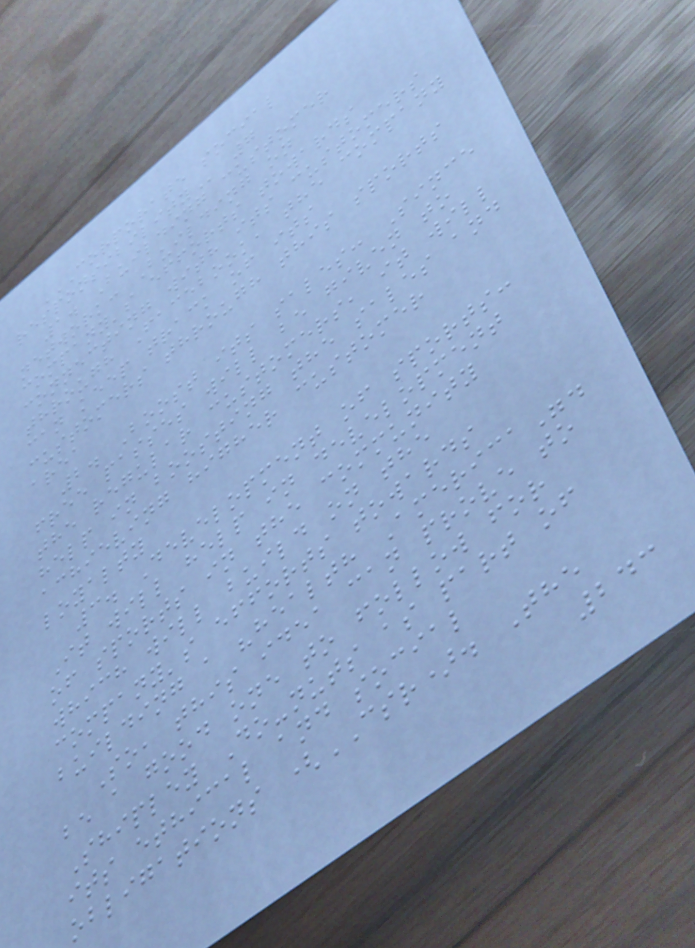CORPORATE SOCIAL
RESPONSIBILITY 7
1. Building customer
network: Building on
company's efforts towards
connecting with its customers
through Facebook, the company
can keep track of its
customers through this sports
area
2. Boost its sales: Since
free passes will be given to
the regular customers, it will
help in boosting the sales and
achieving higher customer
loyalty
3. Development of sports:
It will help in development
of sports in the community
which will build on the
company's efforts towards
building a "health America".
So, this idea can prove to
be a good one to follow for
Shipley Do-nuts as part of
its ethical and social
obligations (CSR). The
243
